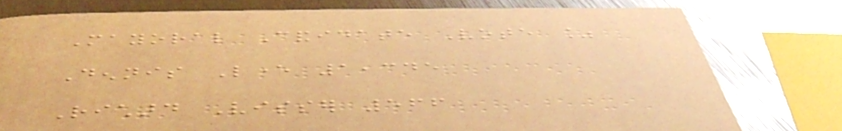Mayoral Candidate Vote %
Dennis Lever 1,345
Richard Visser 566
